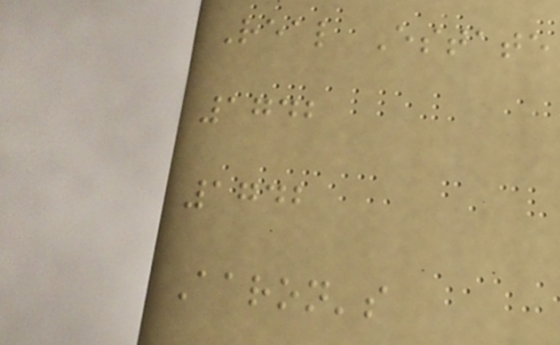Real Estate
1742
1742
Aaron's
